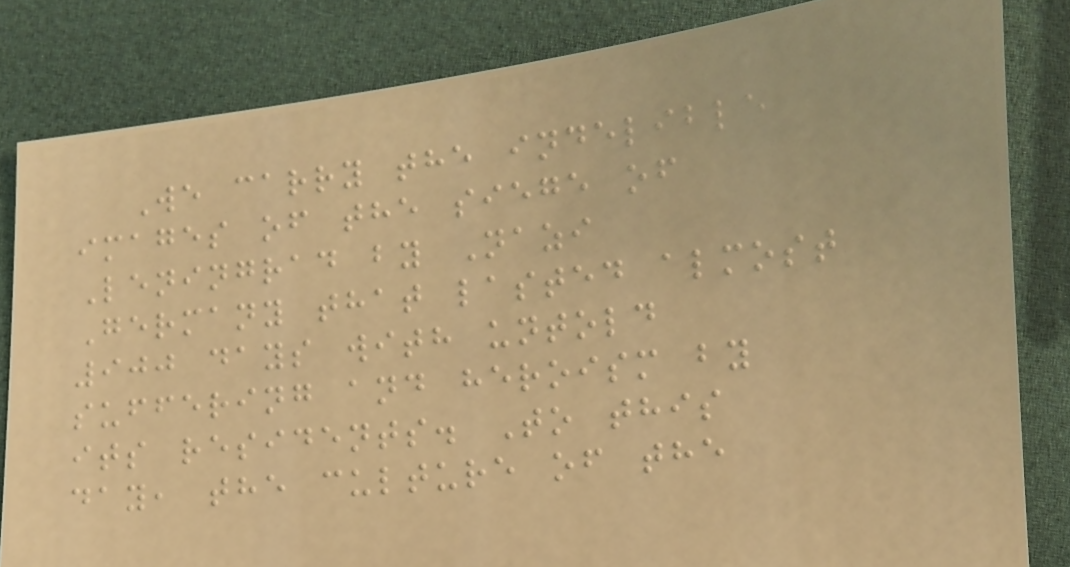We carry the indelible
images of the siege of
Leningrad by Nazi
Germany that lasted almost
900 days with untold
suffering and heroism by
its residents. To this
day, the culture of the
